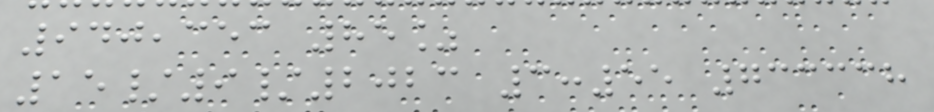940,353 85%
15/9/2023 3:55 733338
